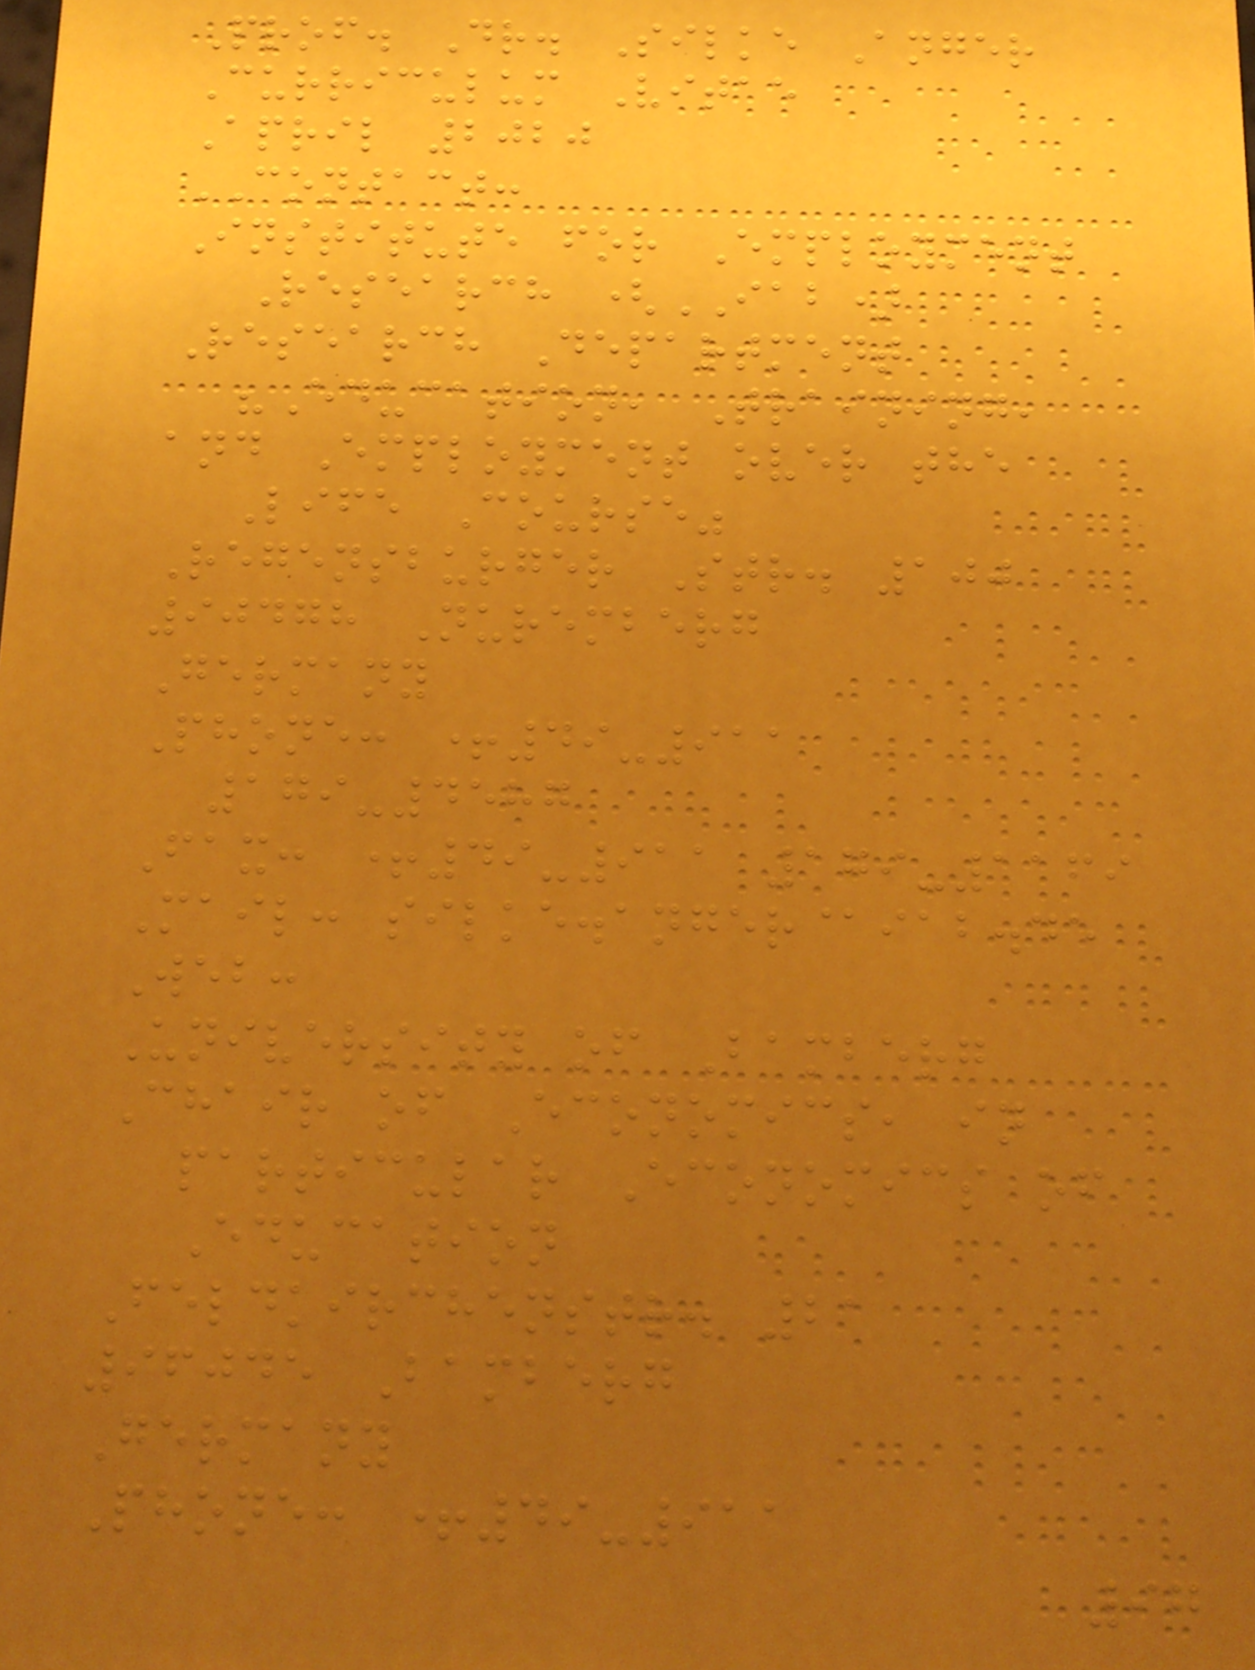Prof. Dr. Silke Anger
Curriculum Vitae
April 2020
CONTACT:
Institute for Employment
Research (IAB)
Research Department
"Education, Training,
and Employment over the
Life Course"
Regensburger Str. 100
90478 Nuremberg
Germany
Phone: +49-911
179-4587
Fax: +49-911 179-1169
Mail: silke.anger@iab.de
Web:
University of Bamberg
Chair of Economics, in
particular Economics of
Education
Feldkirchenstr. 21
96045 Bamberg
Germany
Phone: +49-911
97
